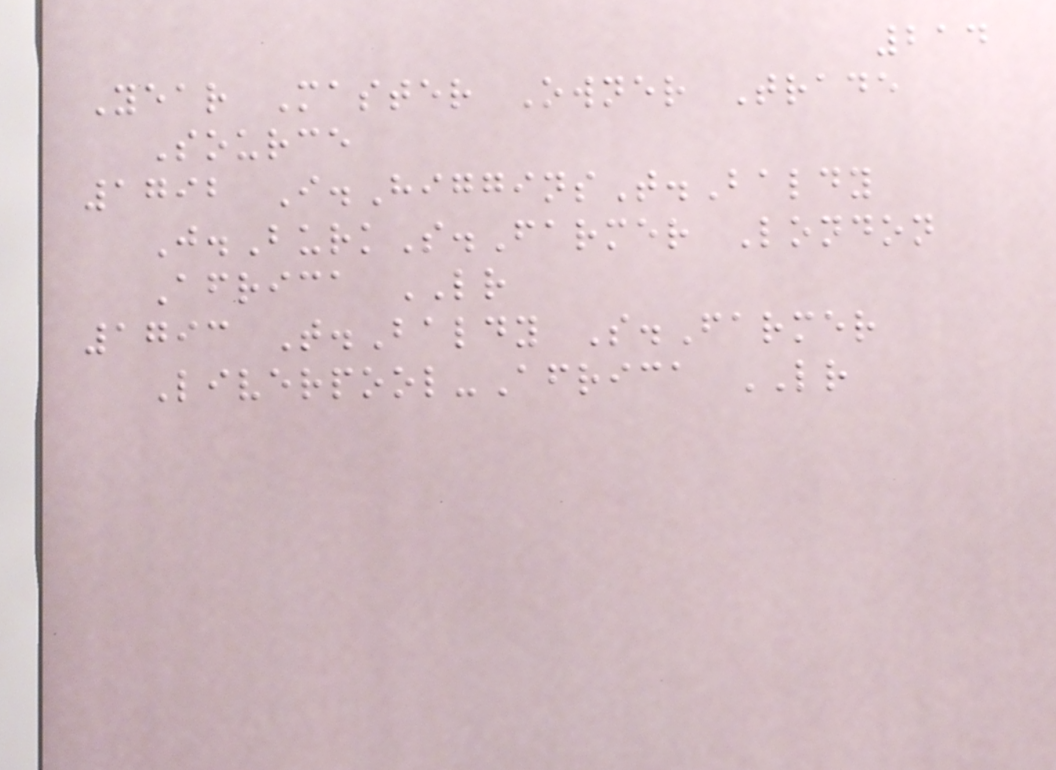214
Year Master Owner Trade
Source
1792 I.HigginsT.Baldy
J.BurkS.Farmer London
Africa LR
1793 T.Baldy S.Farmer
Liverpool-Africa LR
